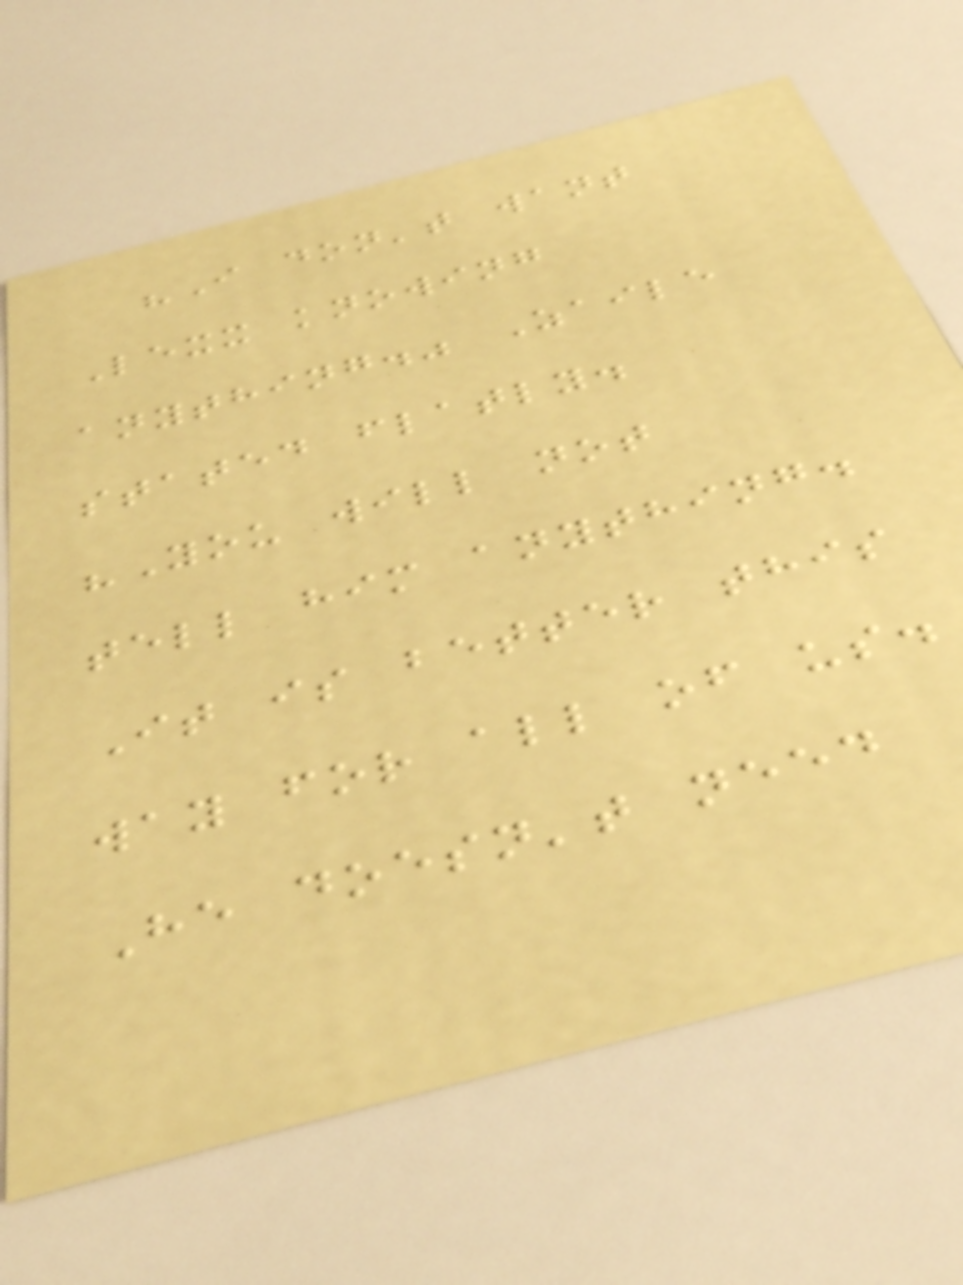"I don't want
Lexx knowing
anything." Zaile
stated flatly.
"You will not
tell him anything.
It is better this
way for all of us.
He doesn't need
